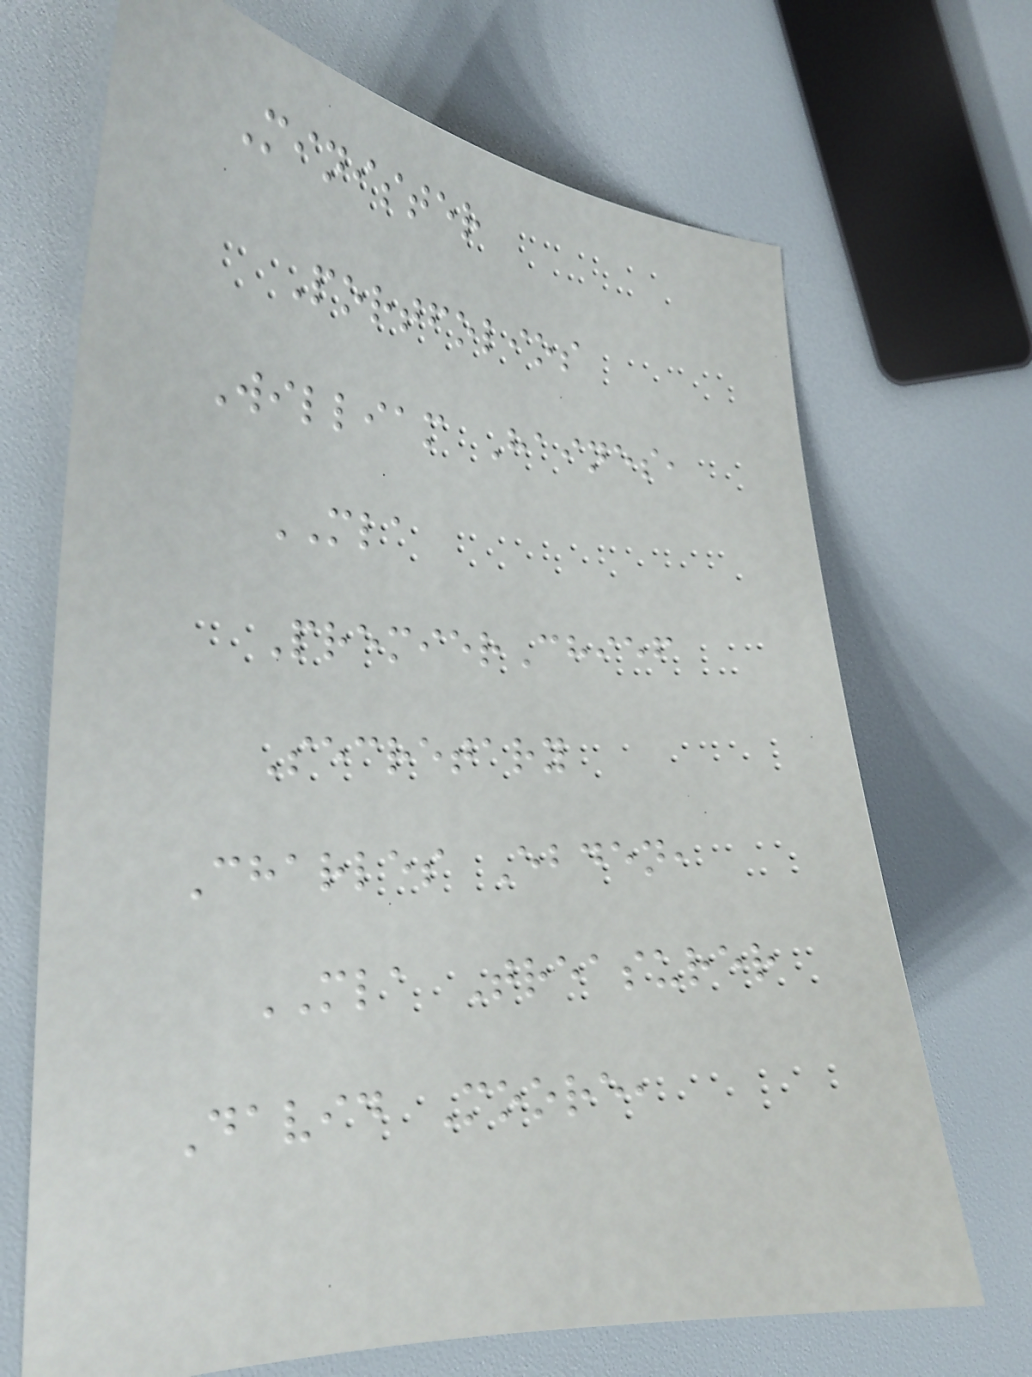Minister
Portfolios
William Haines,
MLA
PremierChief
Secretary
Charles Ebden,
MLA Treasurer
David Moore,
